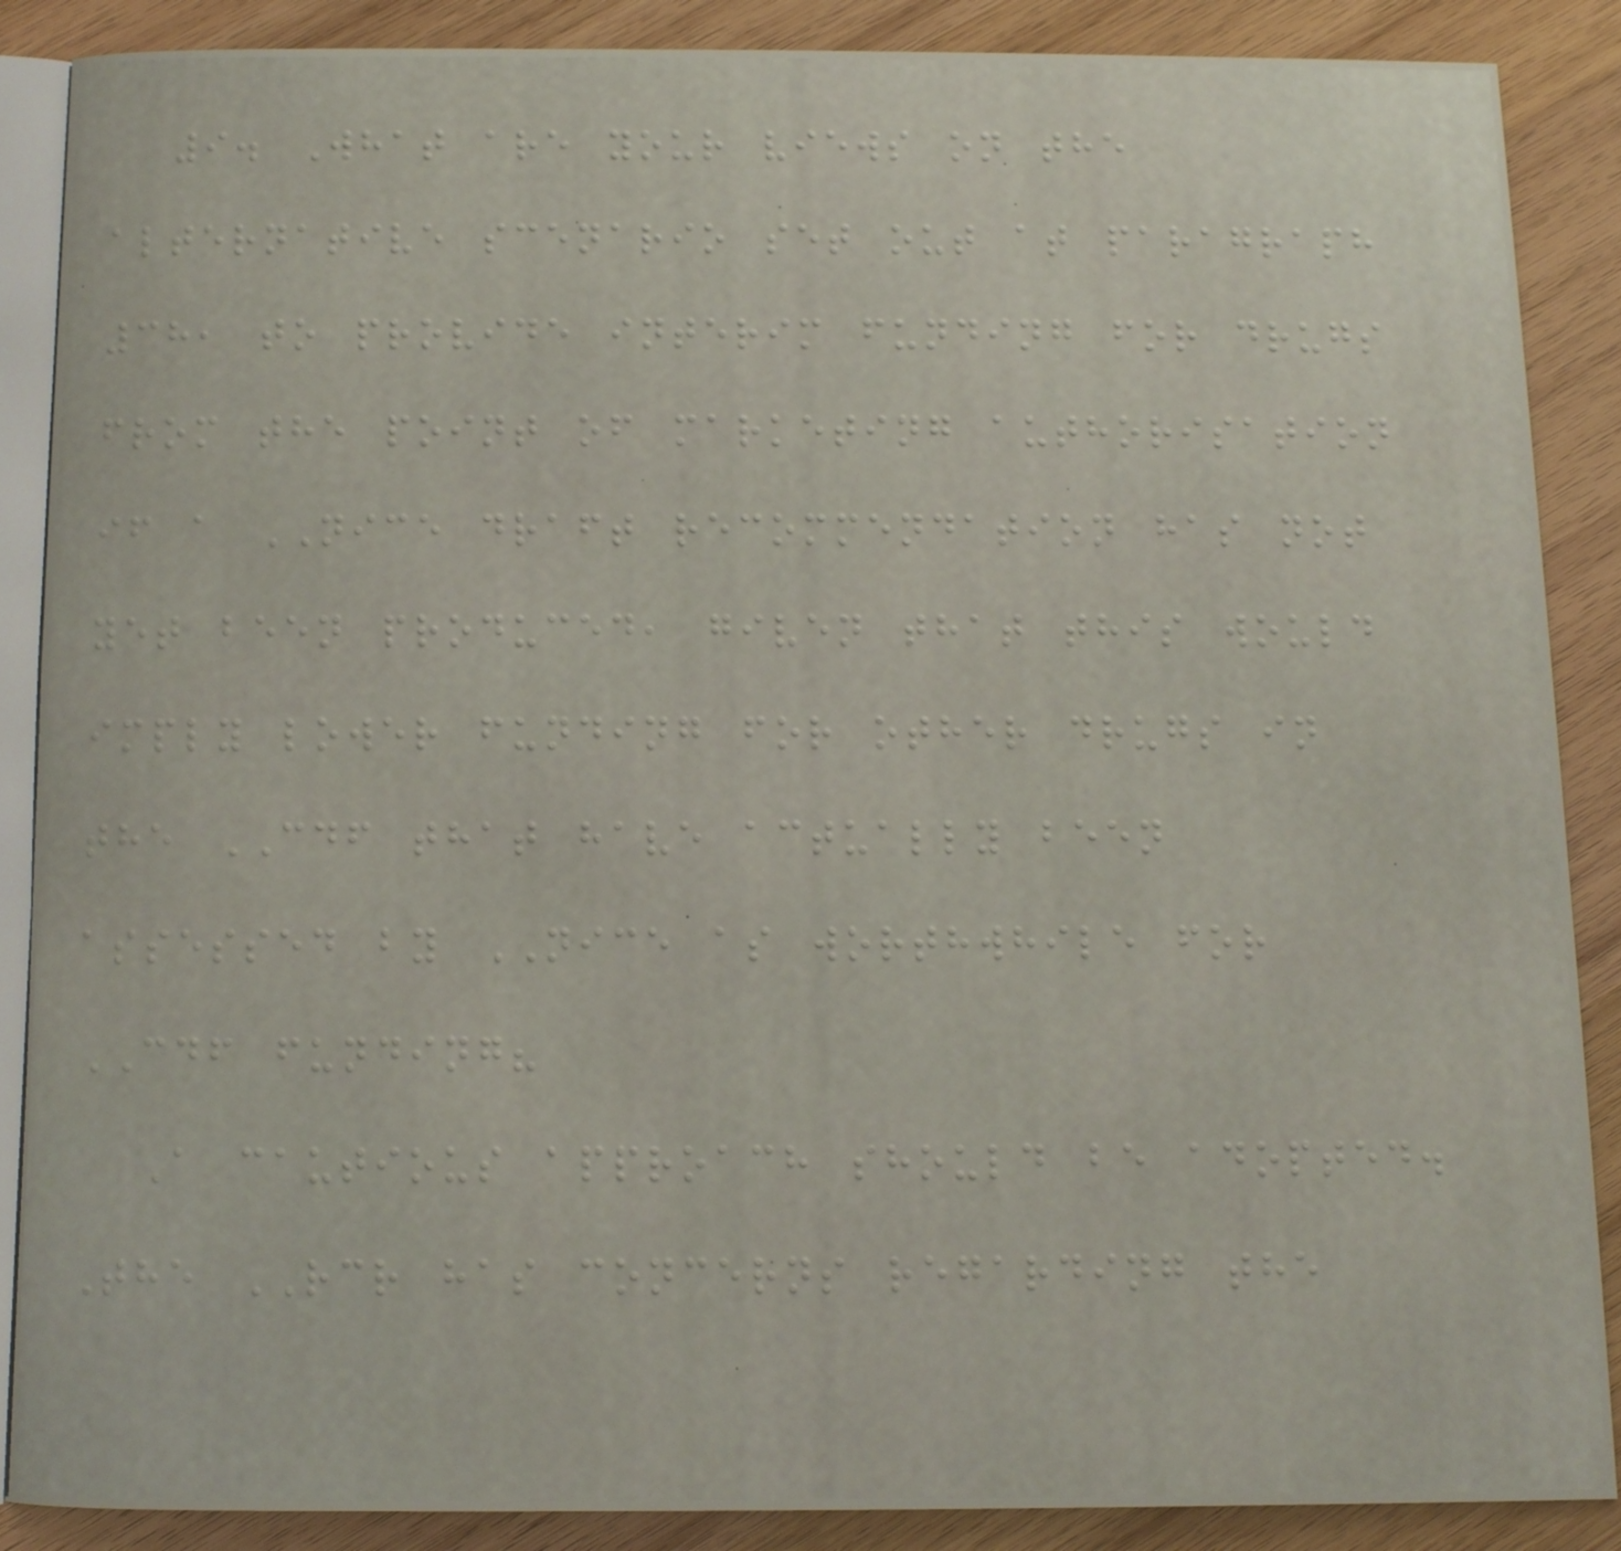9. What are your views on the
alternative scenario set out at paragraph
38, to provide interim funding for drugs
from the point of marketing authorisation
if a NICE draft recommendation has not
yet been produced, given that this would
imply lower funding for other drugs in
the CDF that have actually been
assessed by NICE as worthwhile for
CDF funding?
A cautious approach should be adopted.
The RCR has concerns regarding the
